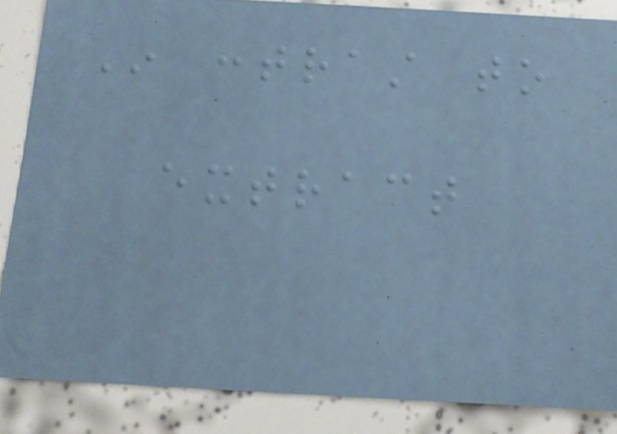In contrast to
extract
